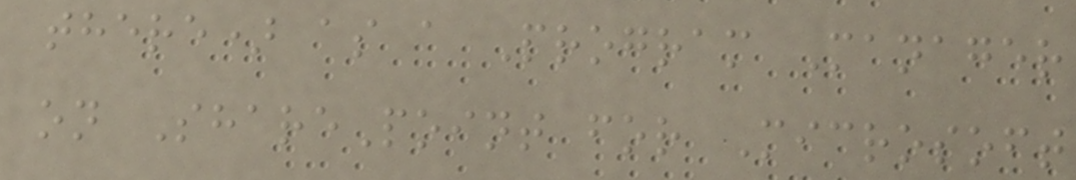there) as a Program Manager
on SharePoint for Microsoft
